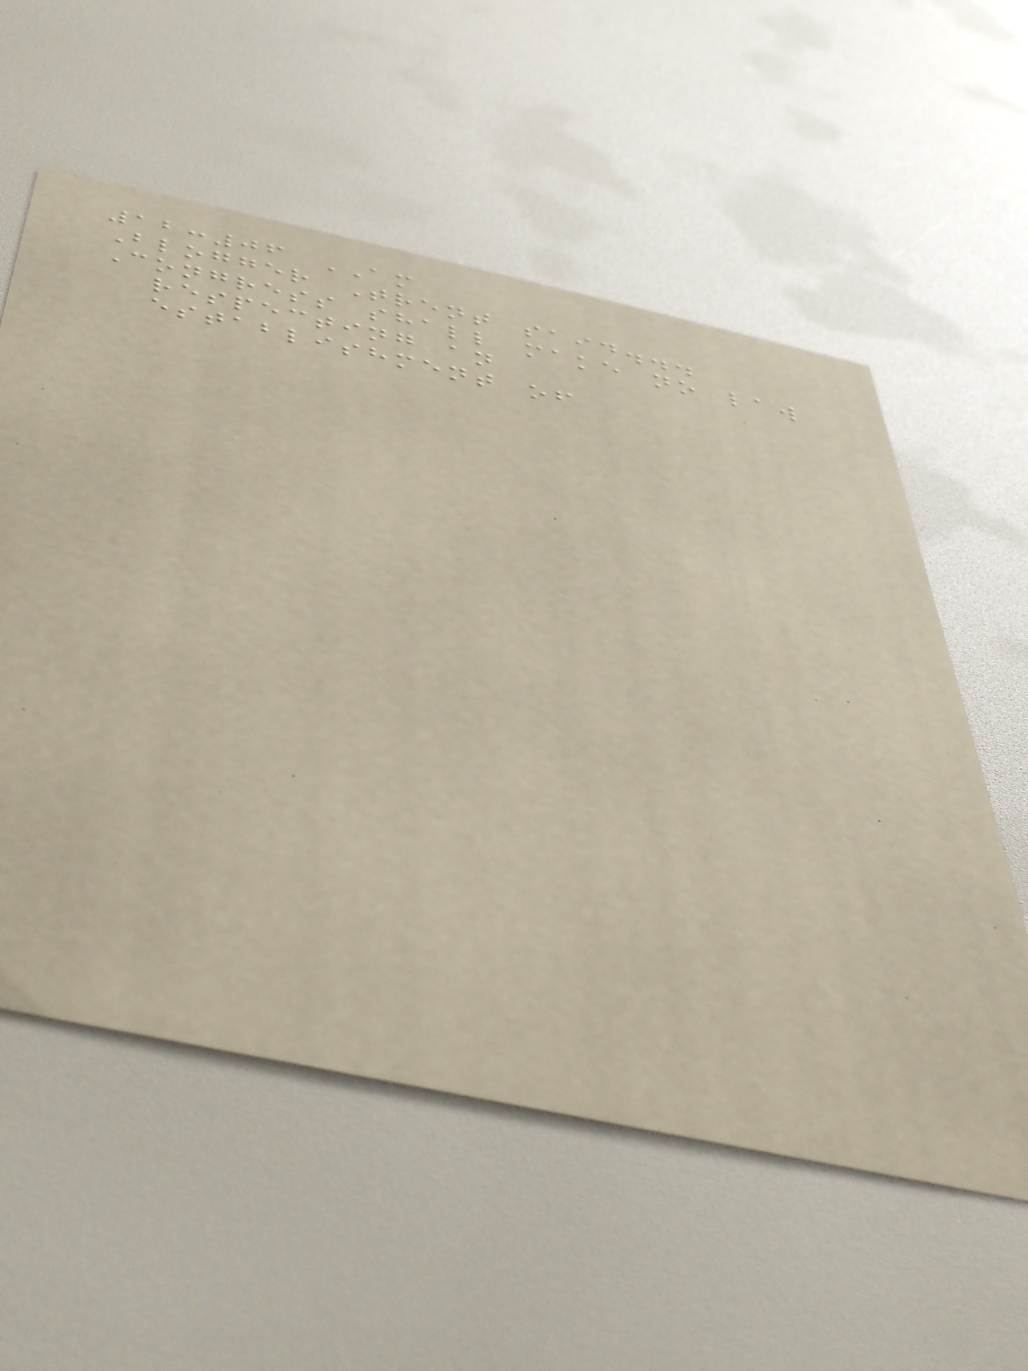12:06 AM
Blogger Trent said...
Congress shall make no law
respecting an
establishment of
